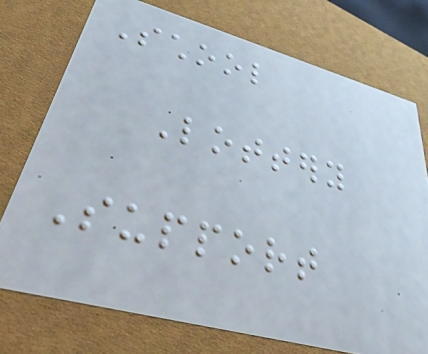School
Lottery
Support
